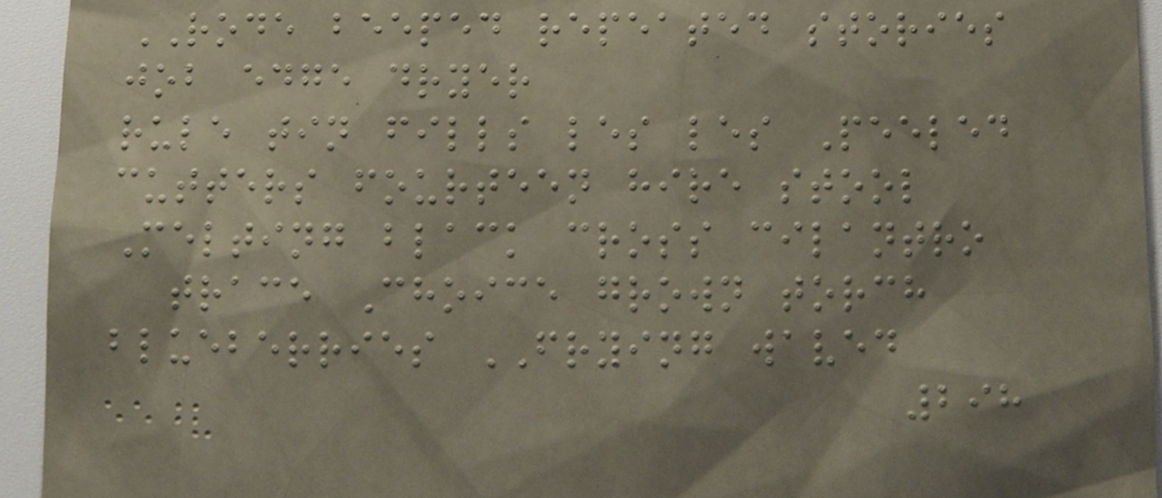RODE beeped repeated stories
job edge dryer
rule tin fills les les Peeled
cutters fourteen hire stool
Melting black cross cilantro
trace Choice grown torch
blueberries FRYING waved
298
